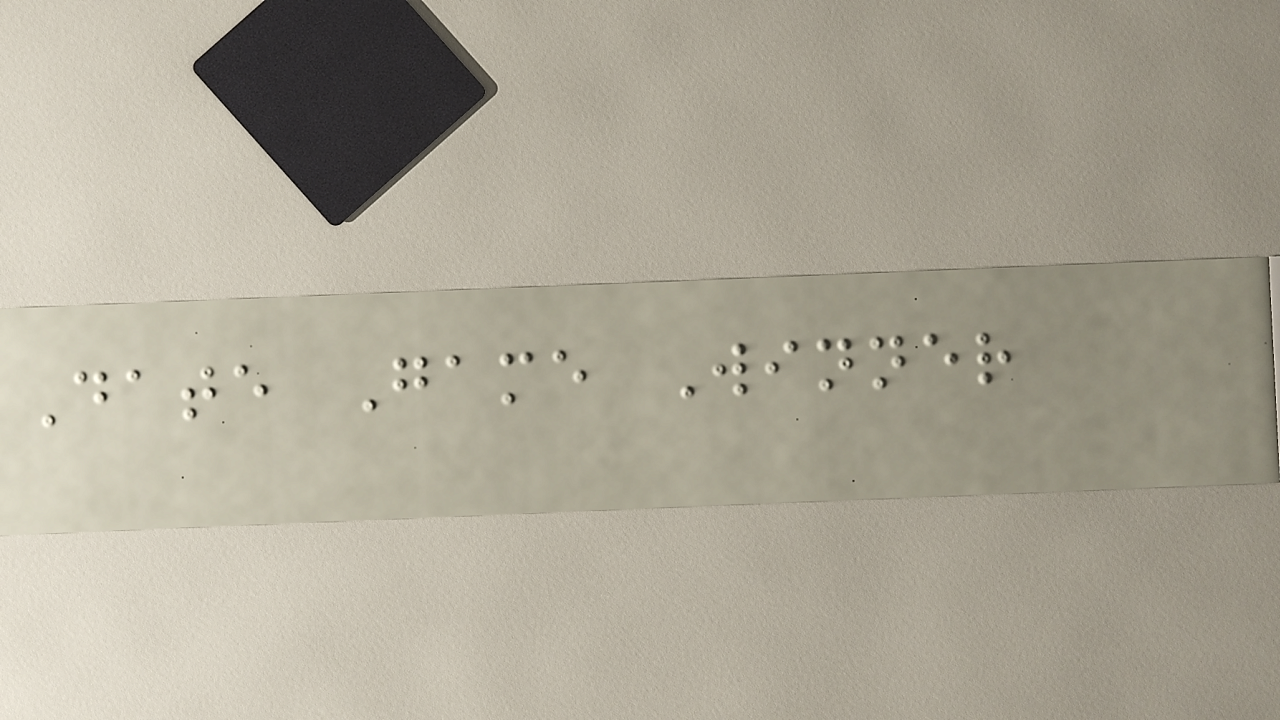Date Game Winner
